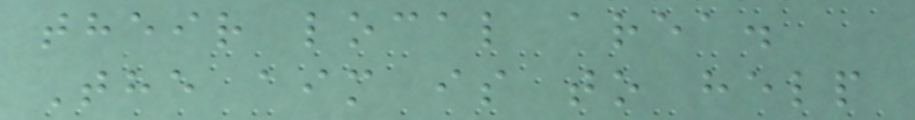their local area.
The aim is to help
